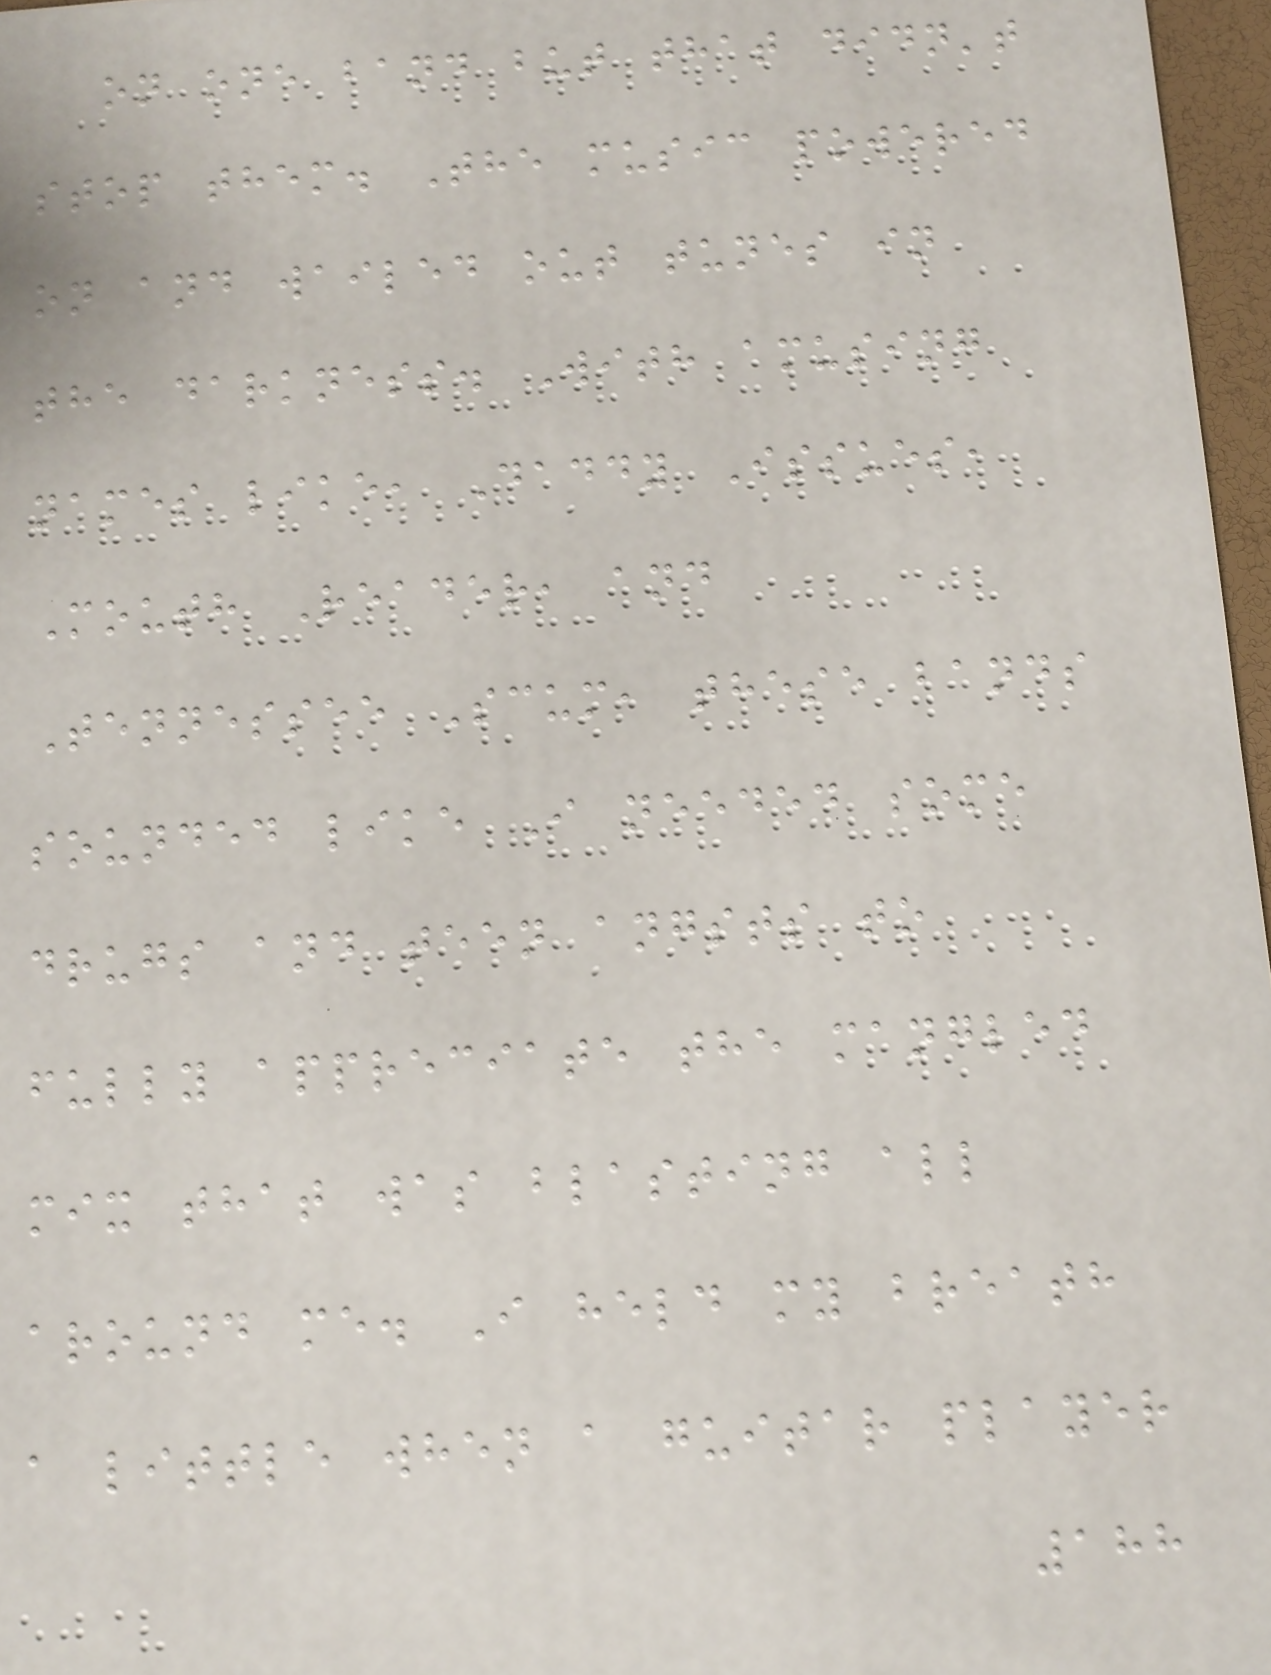on one band but that didn't
stop them. The music powered
on and wailed out tunes in
the darkness. With amusing
names like, Daddy Issues,
Mouth Reader, and
Tennessee Scum, these bands
sounded like I needed some
drugs and teen angsts to
fully appreciate the mangled
mix that was blasting all
around me. I held my breath
a little when a guitar player
188
